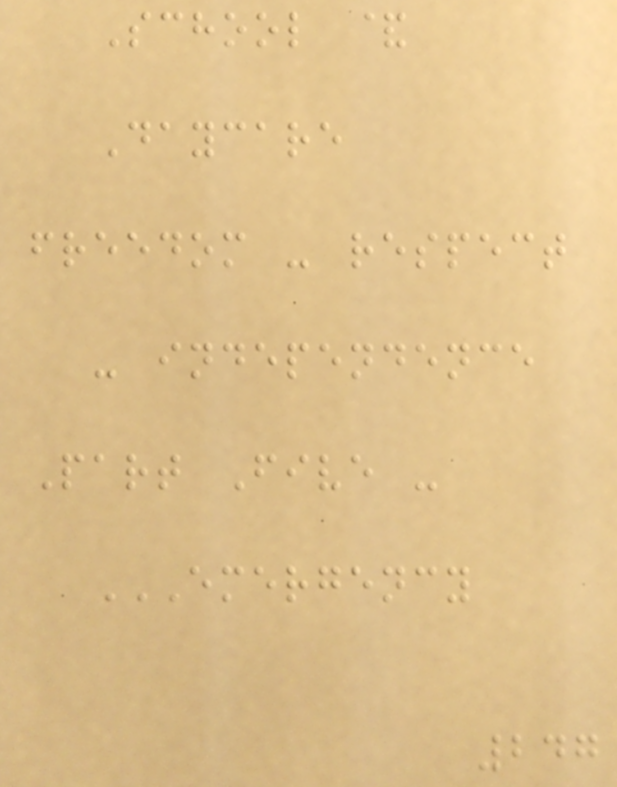School &
Daycare
freedom - respect
- independence
Part Five -
EMERGENCY
247
